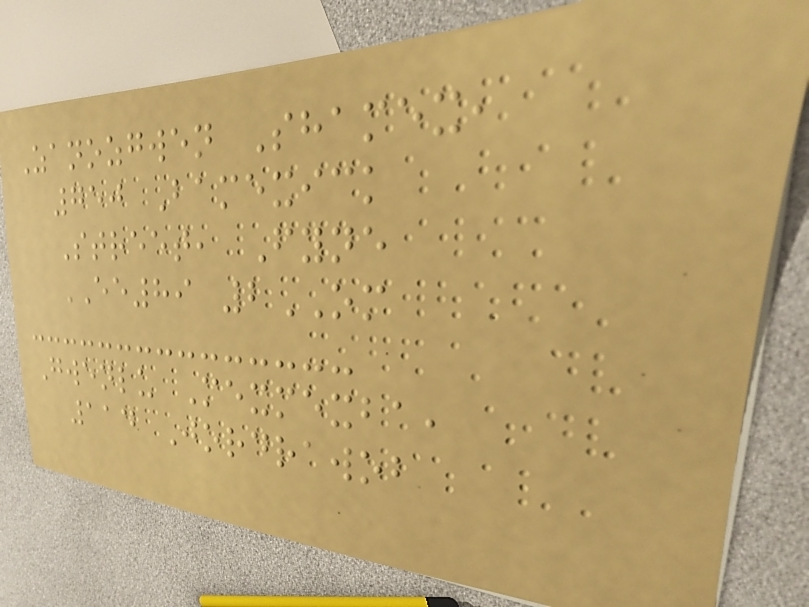Zanozgwen Shamex,
750 Bamexick
Street, Fyne
EE89 2OM
Gwenlu Mexmexba,
114 Jordrawob
